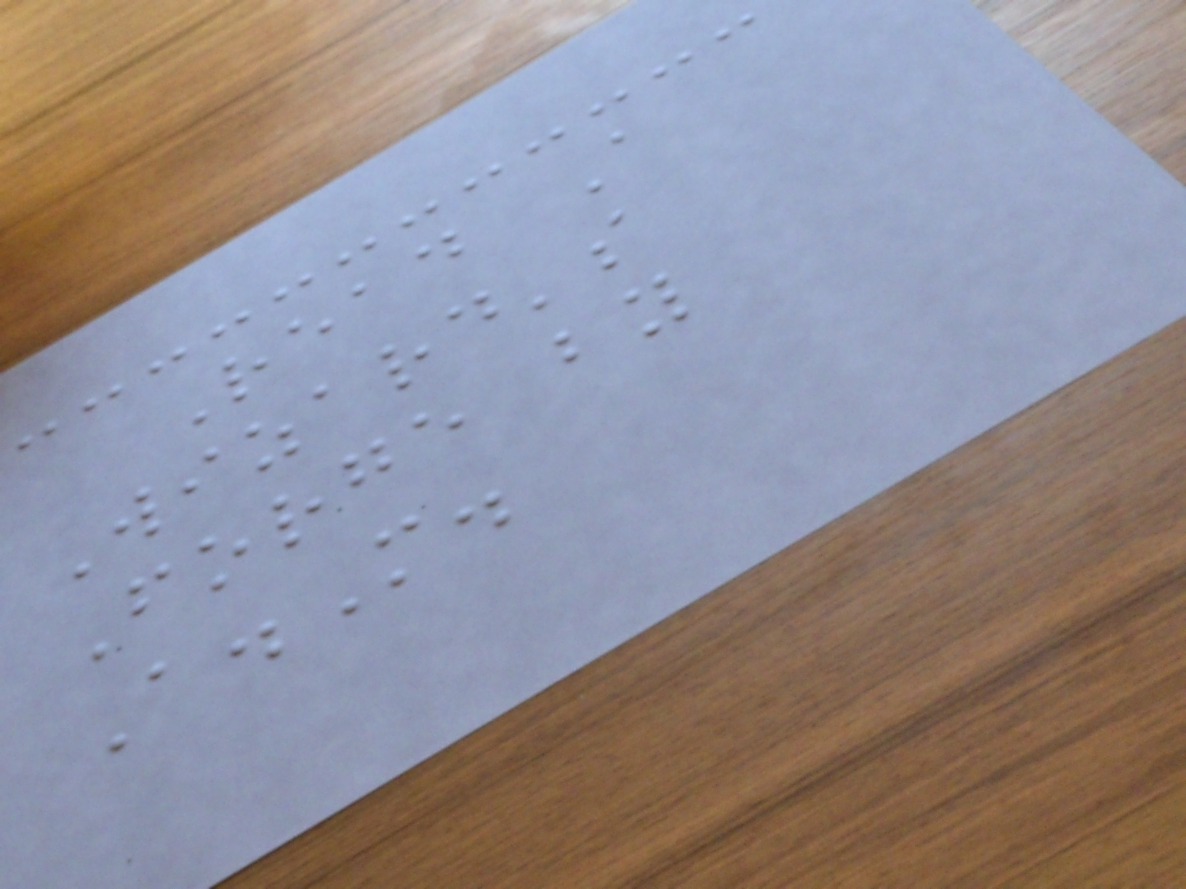Read A
Wizard's
Forge by
A.M.
